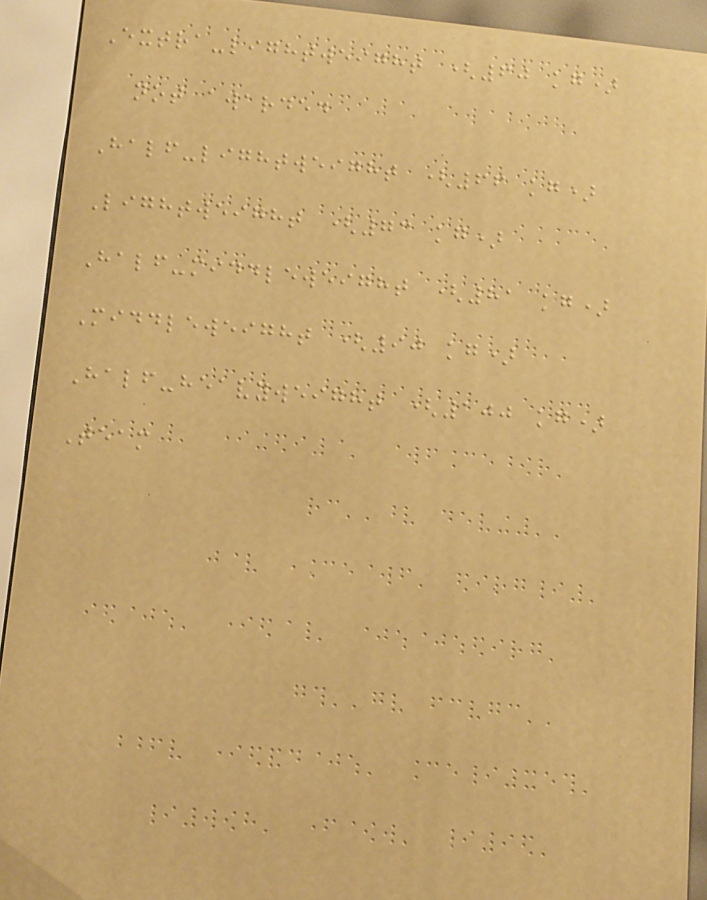Extra-lightweight (60 kg)
not awarded
Half-lightweight (66 kg)
Lightweight (73 kg)
Half-middleweight (81 kg)
Middleweight (90 kg)
Half-heavyweight (100 kg)
Team
